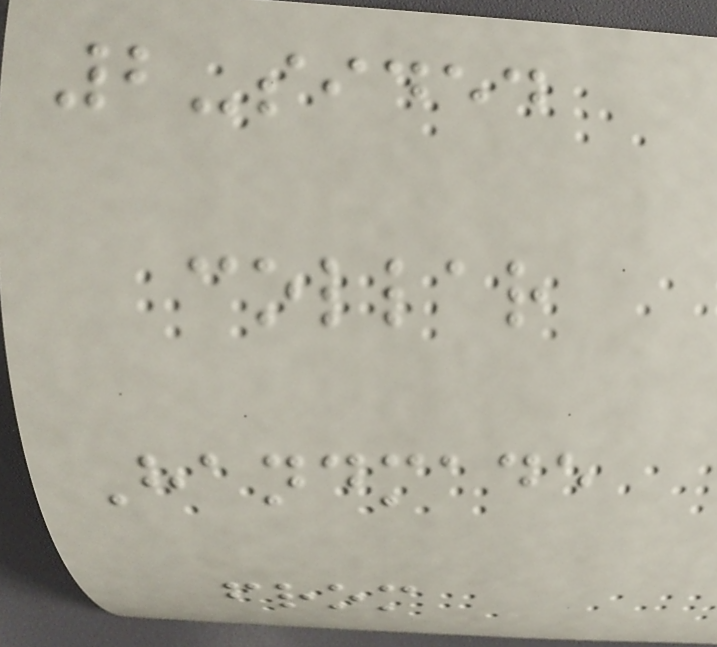2-sided
collar
Handmade
from
